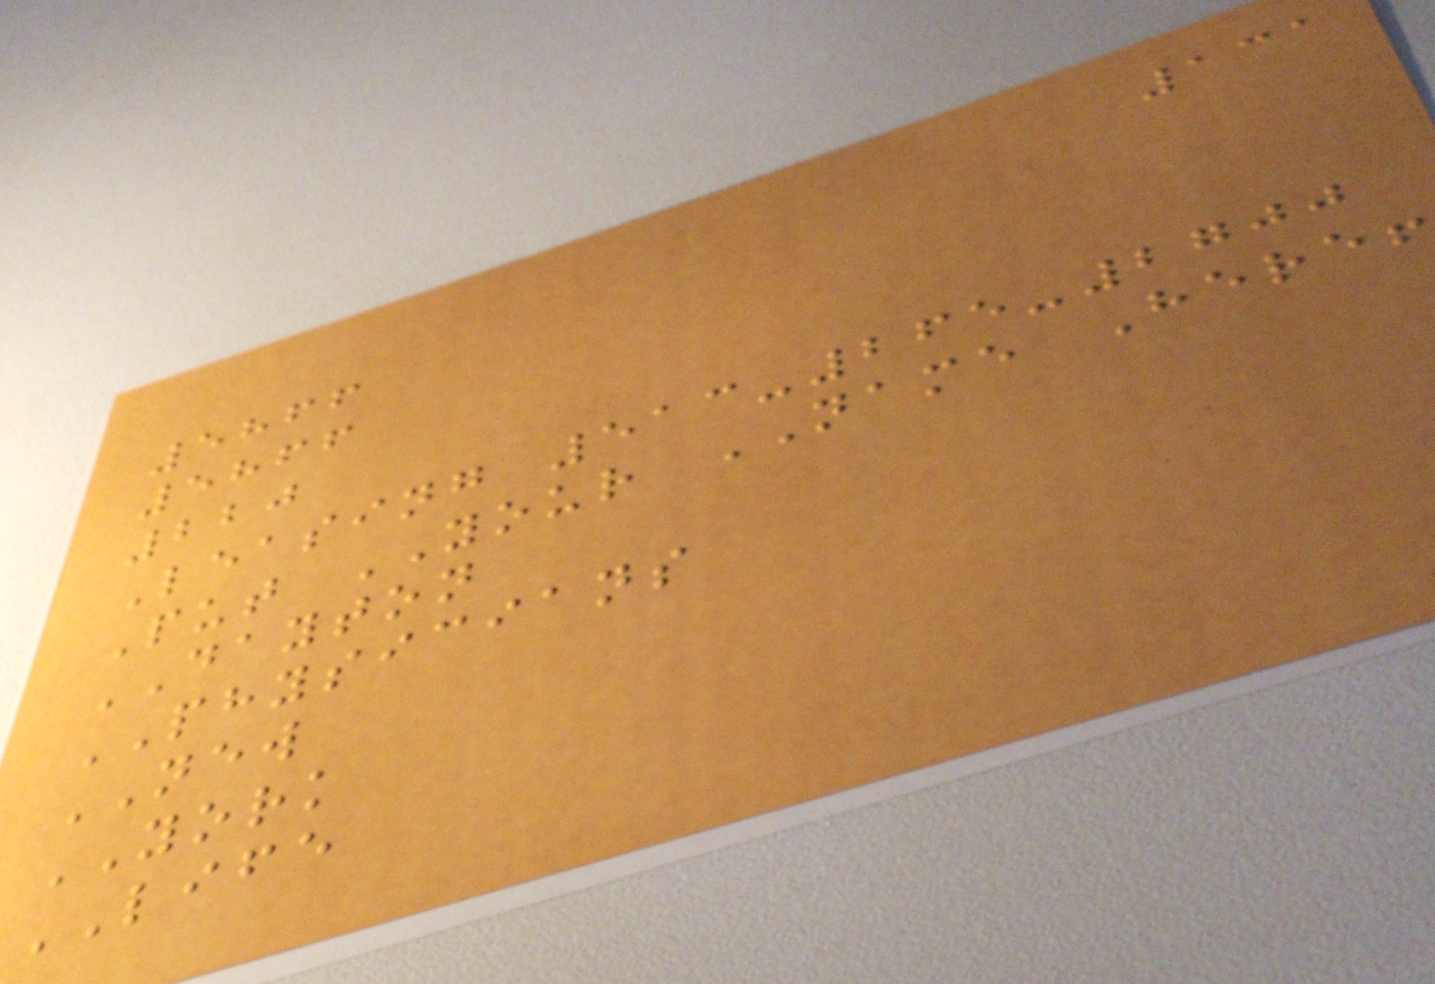131
5866
5866
220
Leasing 513-265-2700
Put YOUR NAME Here!
DAYTON
PHYSICIANS
NEW
YORK
LIFE
